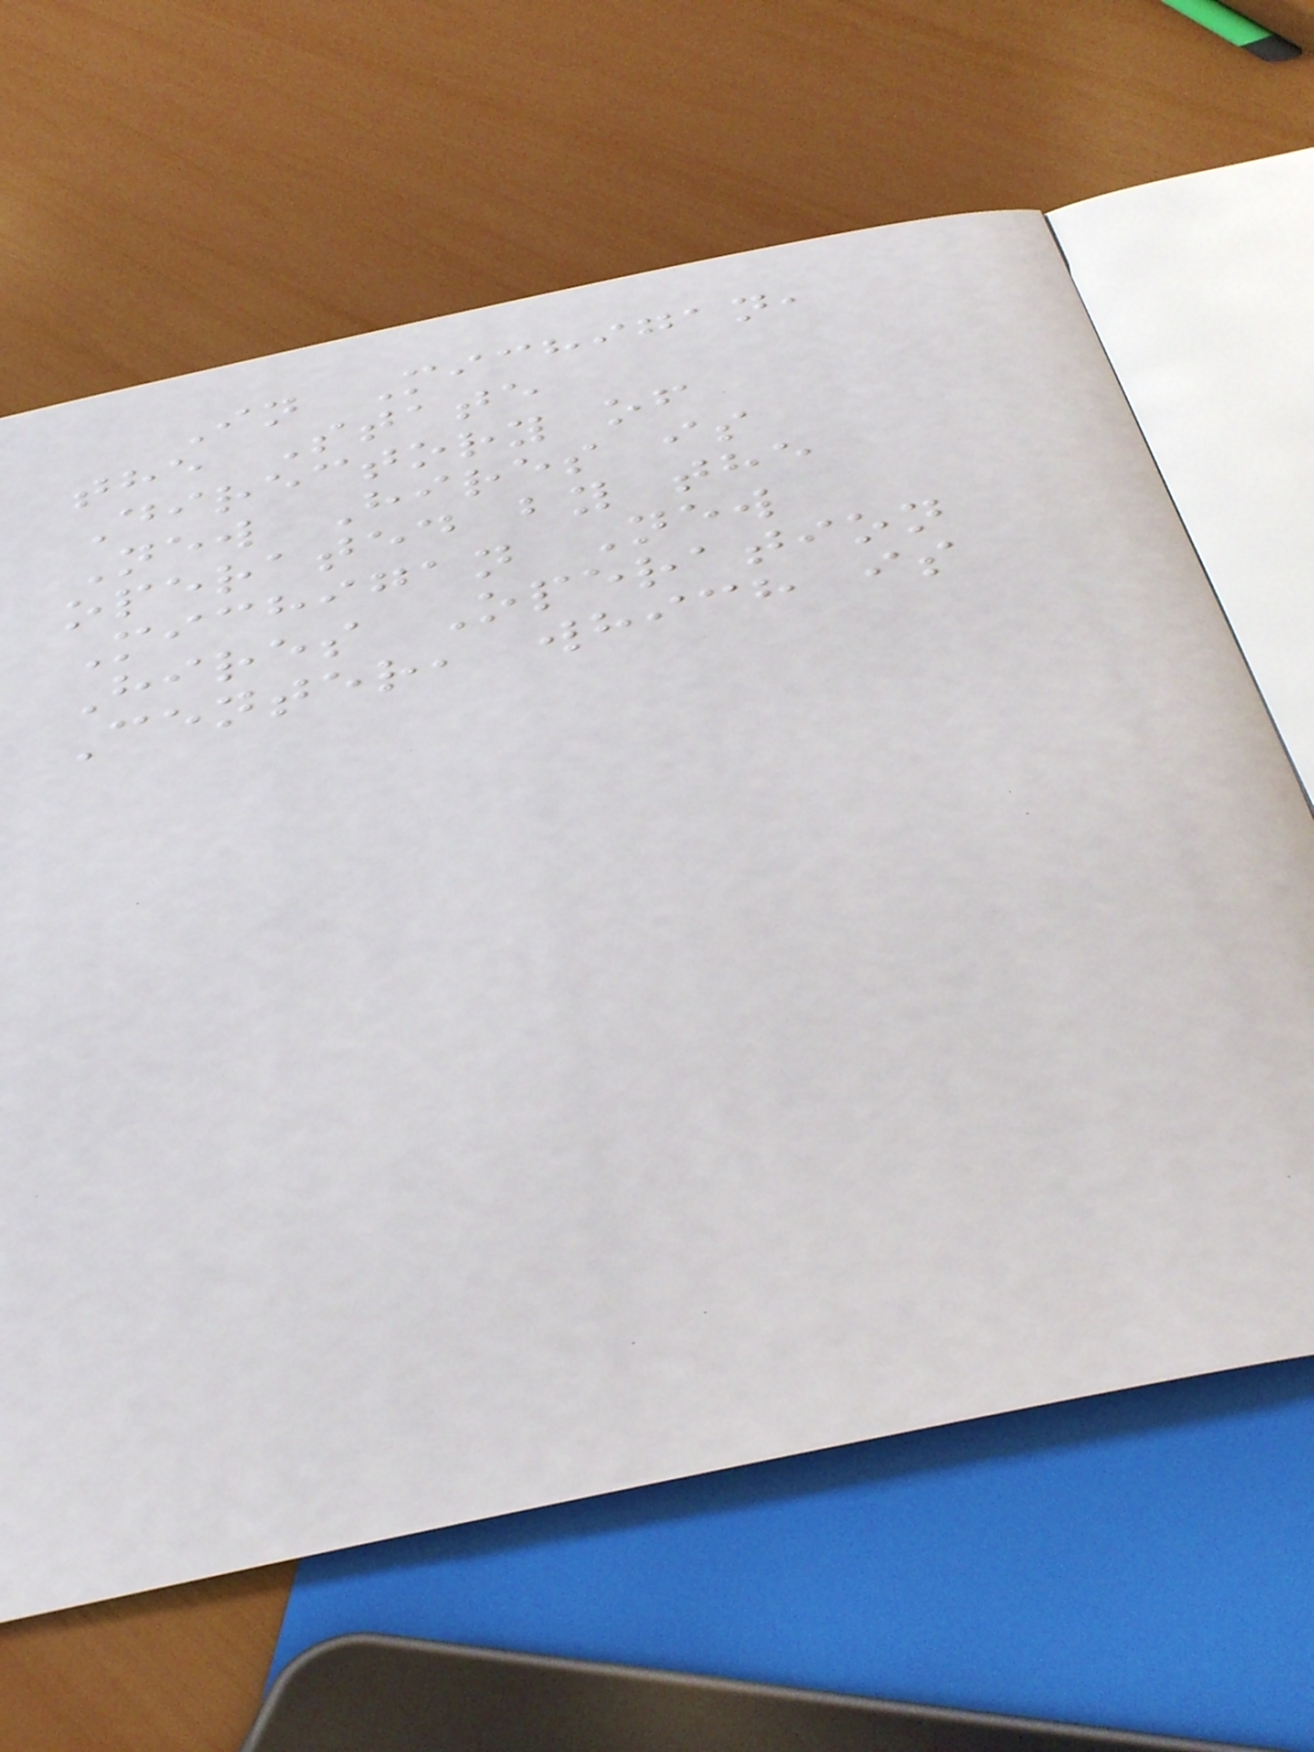In Michigan,
the State
Directory of
New Hires is
operated by the
Michigan New
Hires Operation
Center, which is
